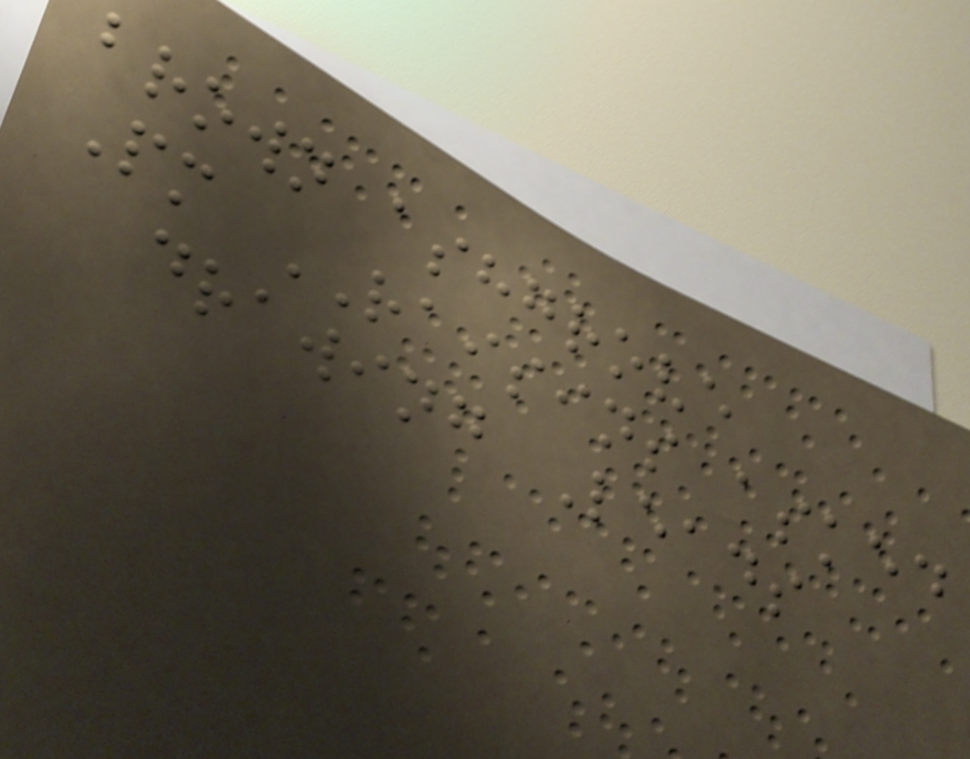brown ashgrove
Pm RAISINS asked
drawing Leads
